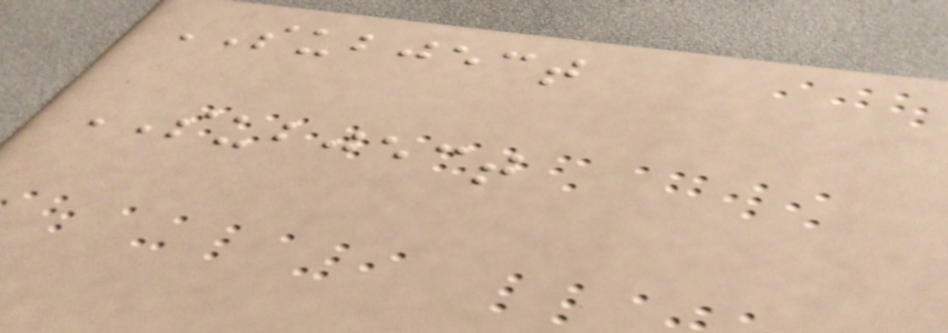SUBJECT
SUBJECT
